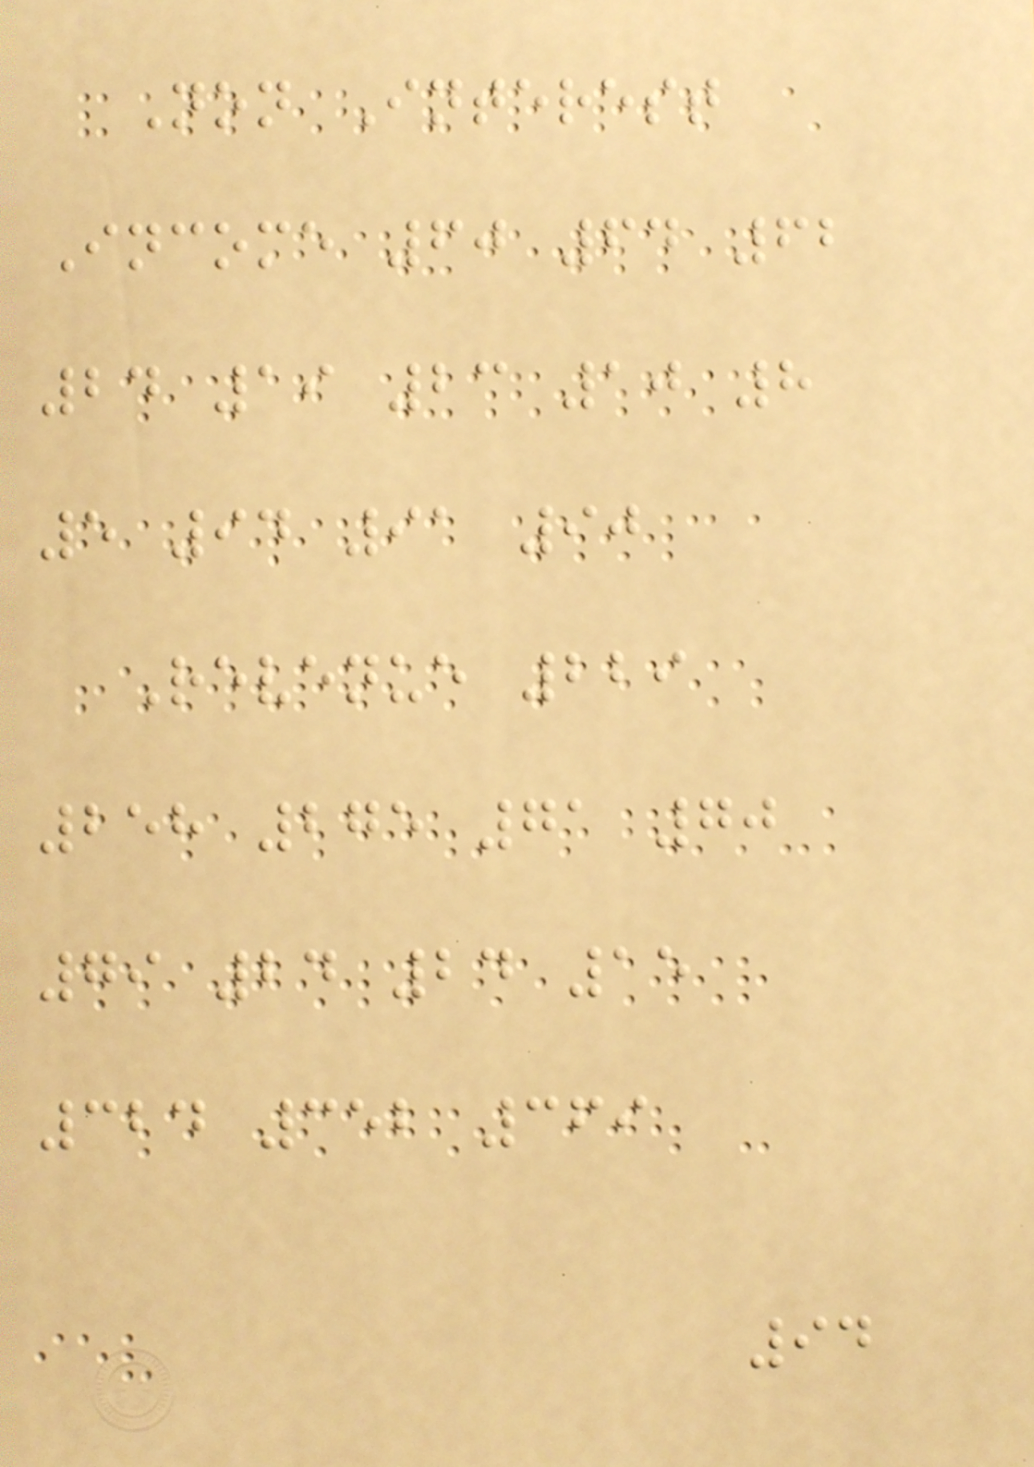Non Interest
Income 60 64 62
24 19 23 10 8
5 94 91 90
Revenue 229
258 275 71 70
79 24 24 15
324 352 369
94
